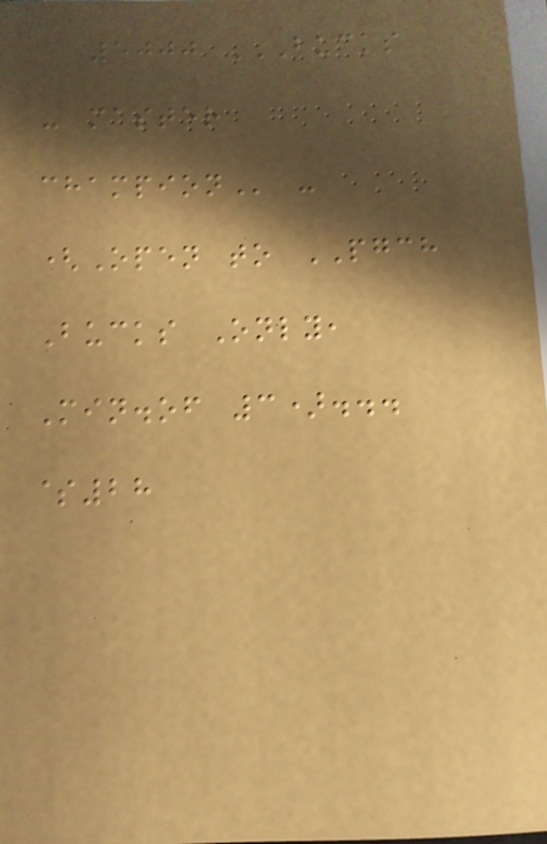5000 BUCKS
- MASTER
CHAMPION -
(Open to PGCH
Bucks Only,
Min.of 3)...
$28
